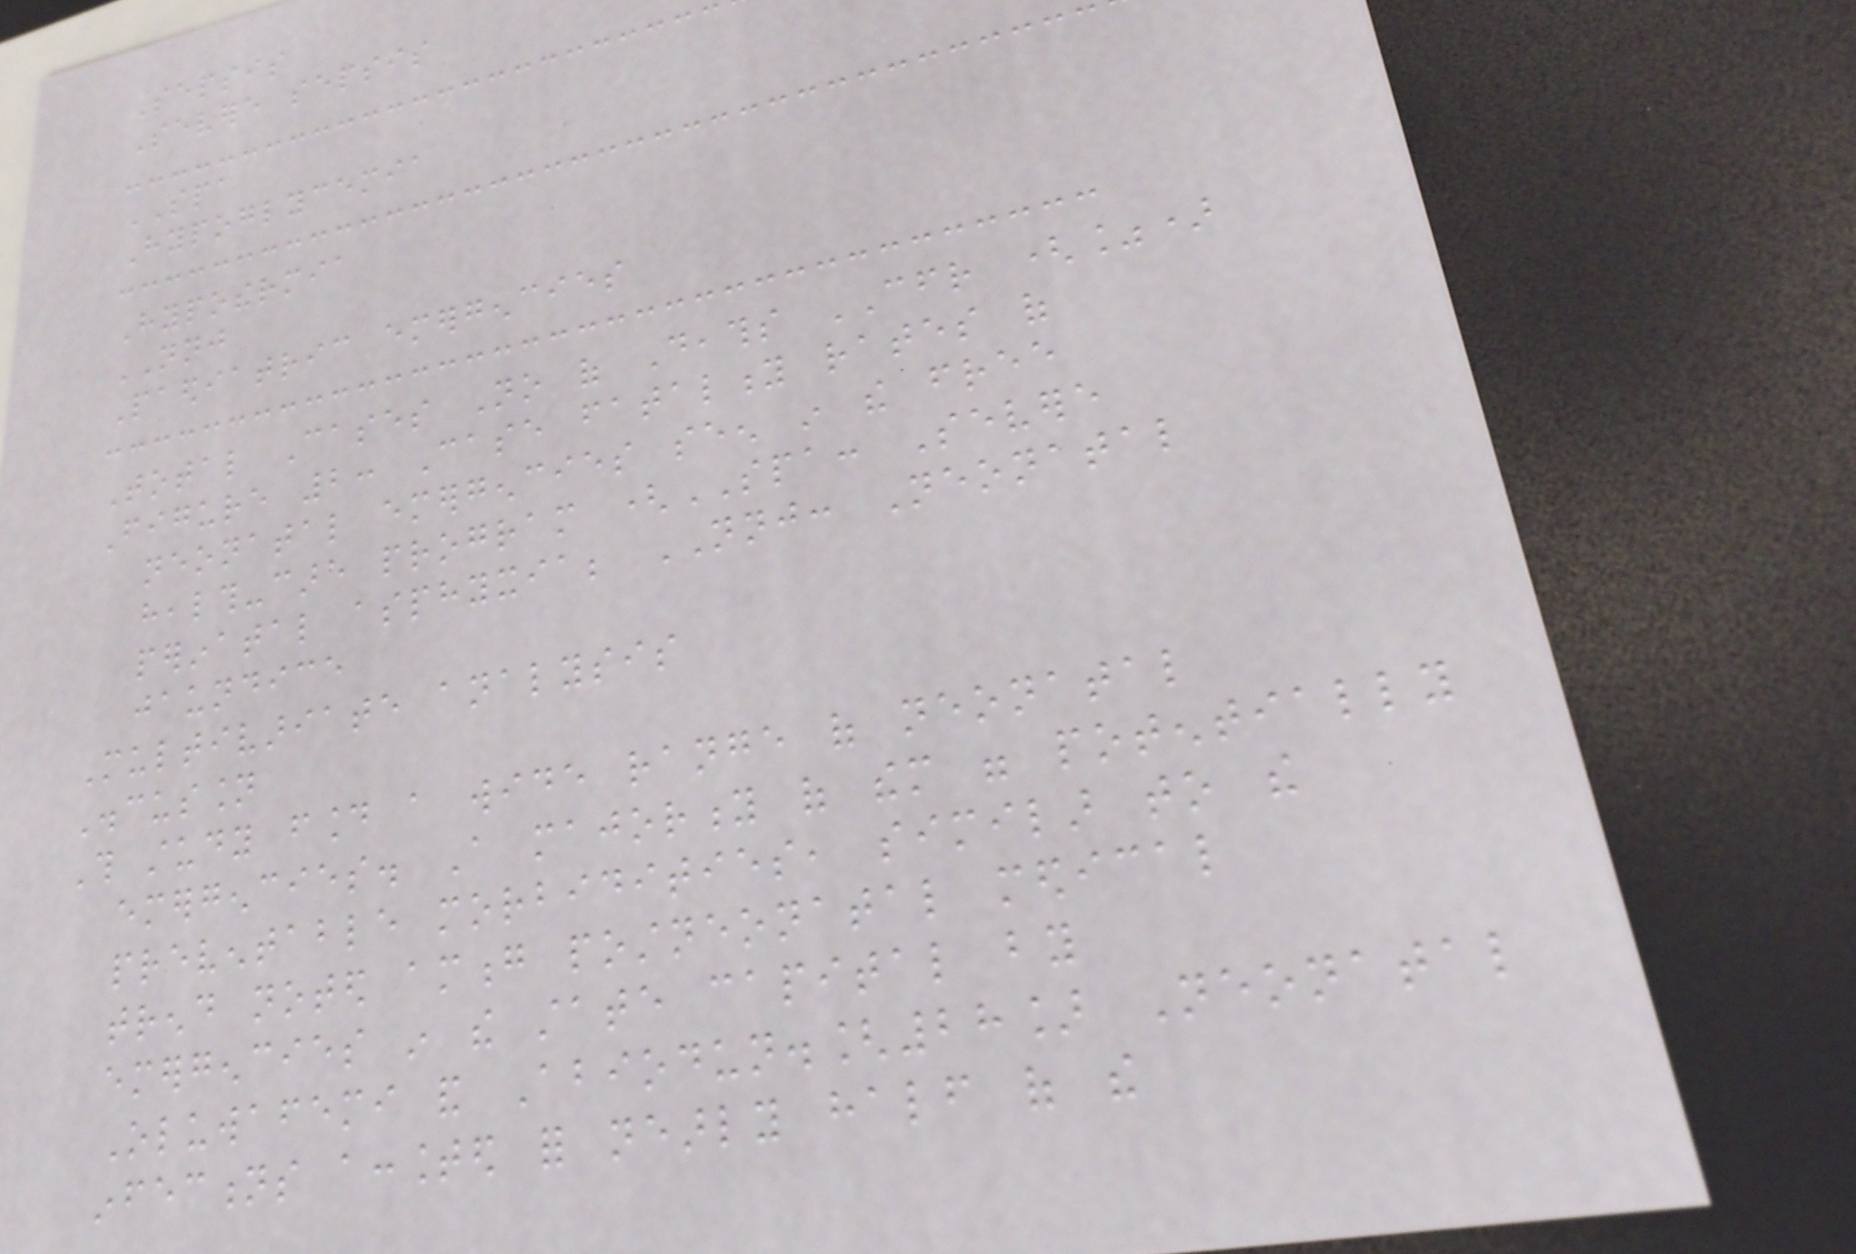Sepsis
Severe sepsis
SPA
Hypoglycemia
Hypothermia
NNJ
Paediatric emergencies
Total Cases No of Deaths CFR (%)
Figure 2: Case fatality rates of
neonatal emergencies seen in the free
health-care program (SPA: Severe
perinatal asphyxia; NNJ: Neonatal
jaundice
Multivariate analysis
Discussion
This study found a wide range of neonatal
emergencies. A majority of them were potentially
preventable morbidities, similar to the
trend noted among postneonatal medical
emergencies in the state capital by
Oluwafemi and Abiodun.[28] Neonatal
infections accounted for nearly half of the
